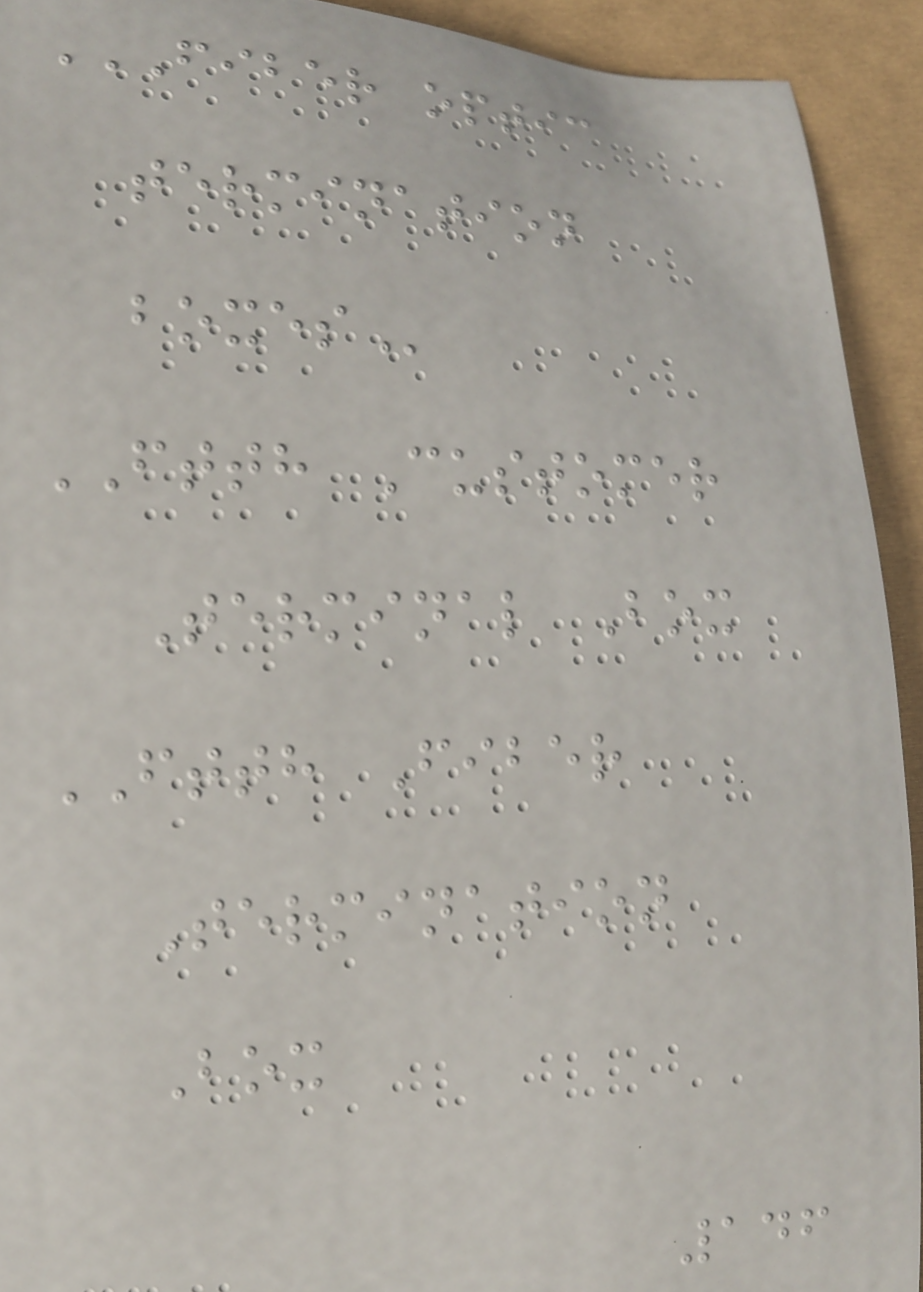FIBER OPTIC
TERMINATION
BOXES
FTTH Customer
Terminal Box
FTTH Fiber
Termination
Box
146
